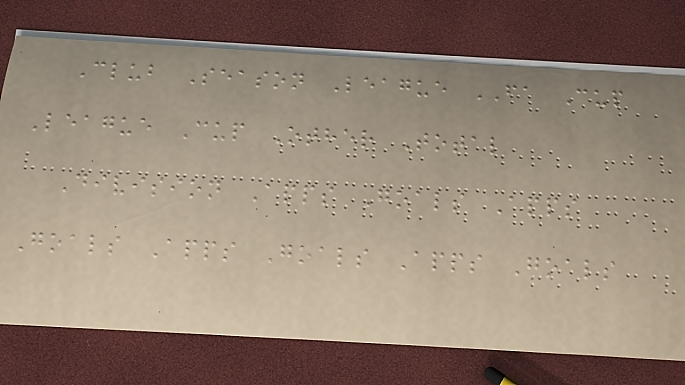Club Season League FA Cup
League Cup Other Total
Division Apps Goals Apps
Goals Apps Goals Apps Goals
